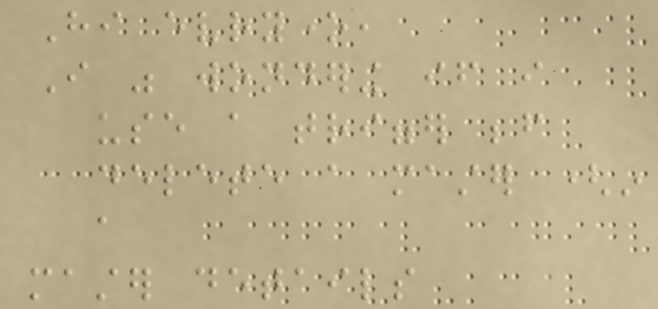Hi evryone,
I was wondering if i
use a trigger before
delete a master (in
a
master details
